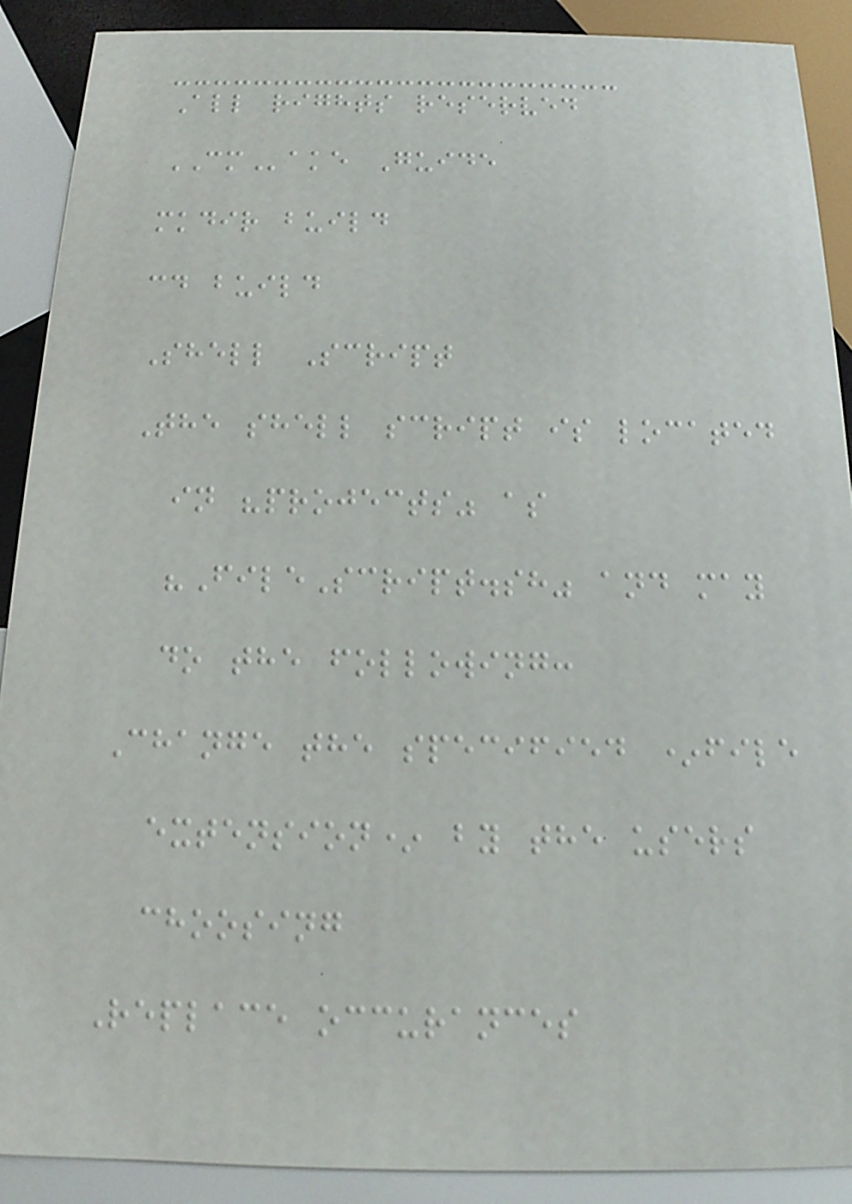All rights reserved
CMake Guide
mkdir build
cd build
Shell Script
The shell script is located
in "projects" as
"FileScript.sh" and may
do the following:
Change the specified *file
extension* by the users
choosing
Replace occurances
